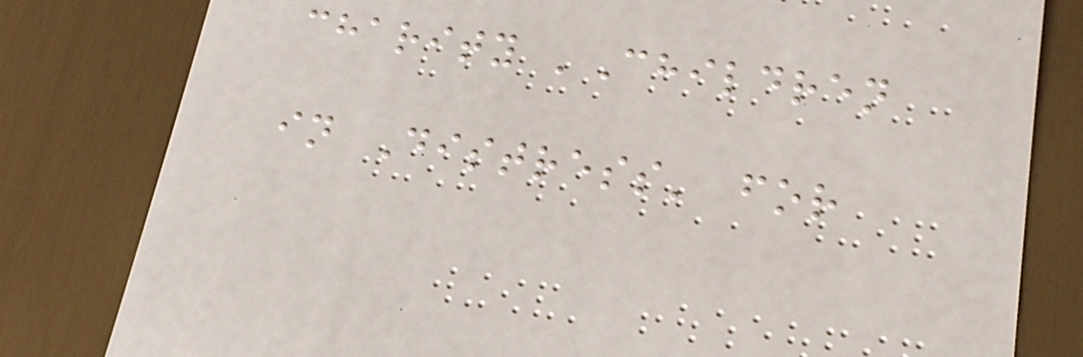charity 'Children
in Distress' for
